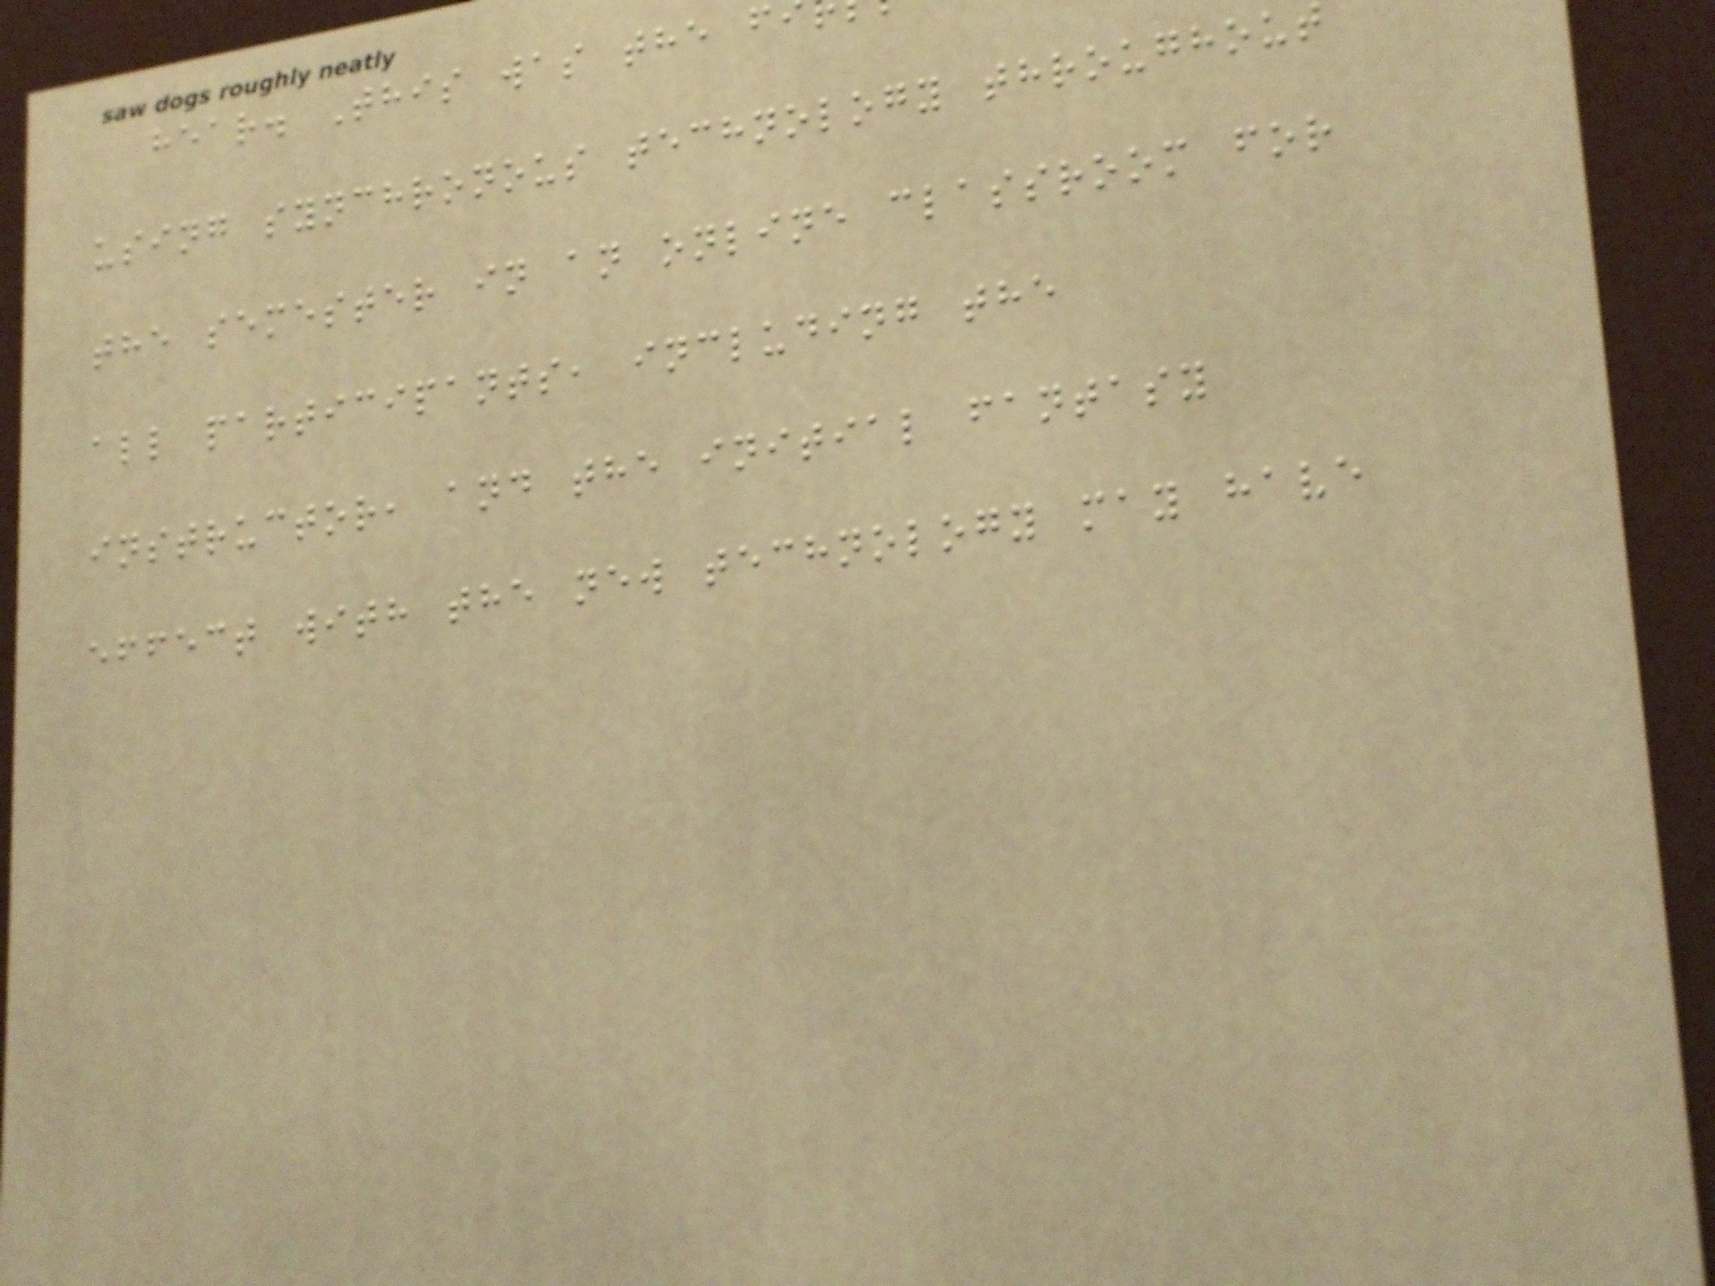hear. This was the f
using synchronous technology throughout
the semester in an online classroom for
all participants, including the
instructor, and the initial fantasy
effect with the new technology may have
